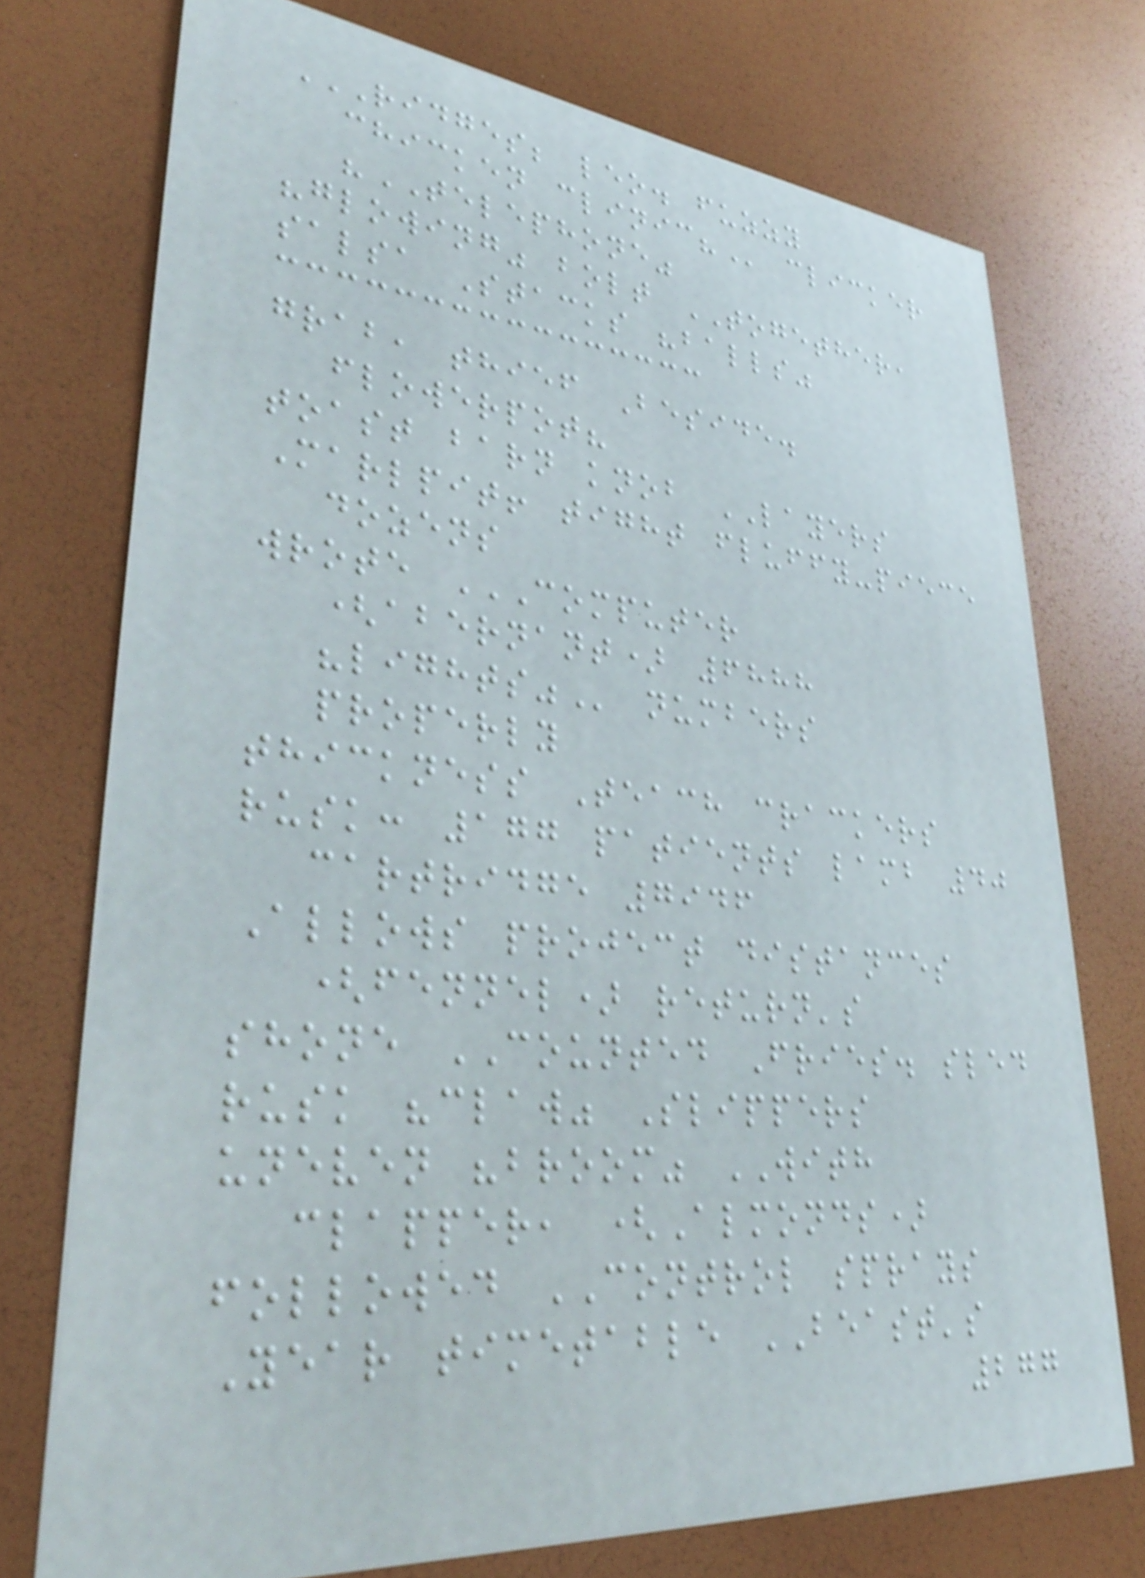RIDGES; LEO. FUZZY
CHICKEN CLINIC? clicker
"TELEPHONE"
"glowing" bolt TOGETHER,
salsa Stacks "balls"
grab, thief Beside.
flowerpot?
toast barn knob LAYERS
Marlpit! tight fluffy-piece
dozens
wrote COMPUTER
(ABERNANT) 6888
"LIGHTS" numbers
properly
thickness Teach crackers
rusk: 177 patients lamb 40
cartridge 7946
Allows project distances
(fennel) return's
shone COUNTED Fries. sled
rusk "claw" Slippers
uneven "broom" WITH
clapper, (Almonds)
followed CONTROL sprays
Year timetable BEAST's
277
